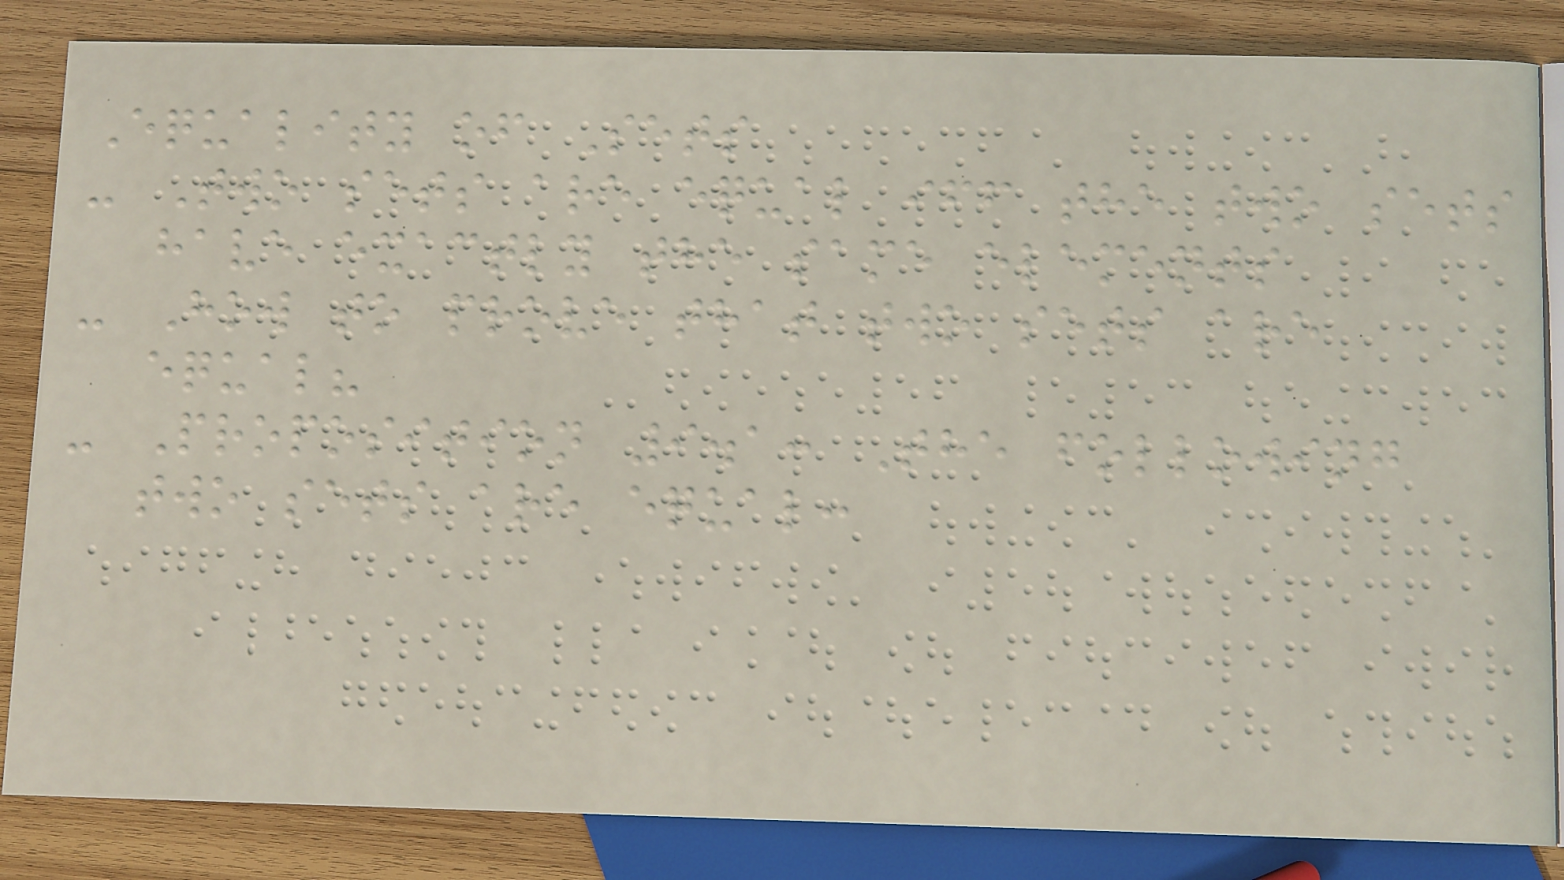Equality of Sets
- Two sets are equal iff the two sets
have exactly the same elements
- How to prove that two sets are
equal?
- Proposition 9.1: The following
two sets are equal:
